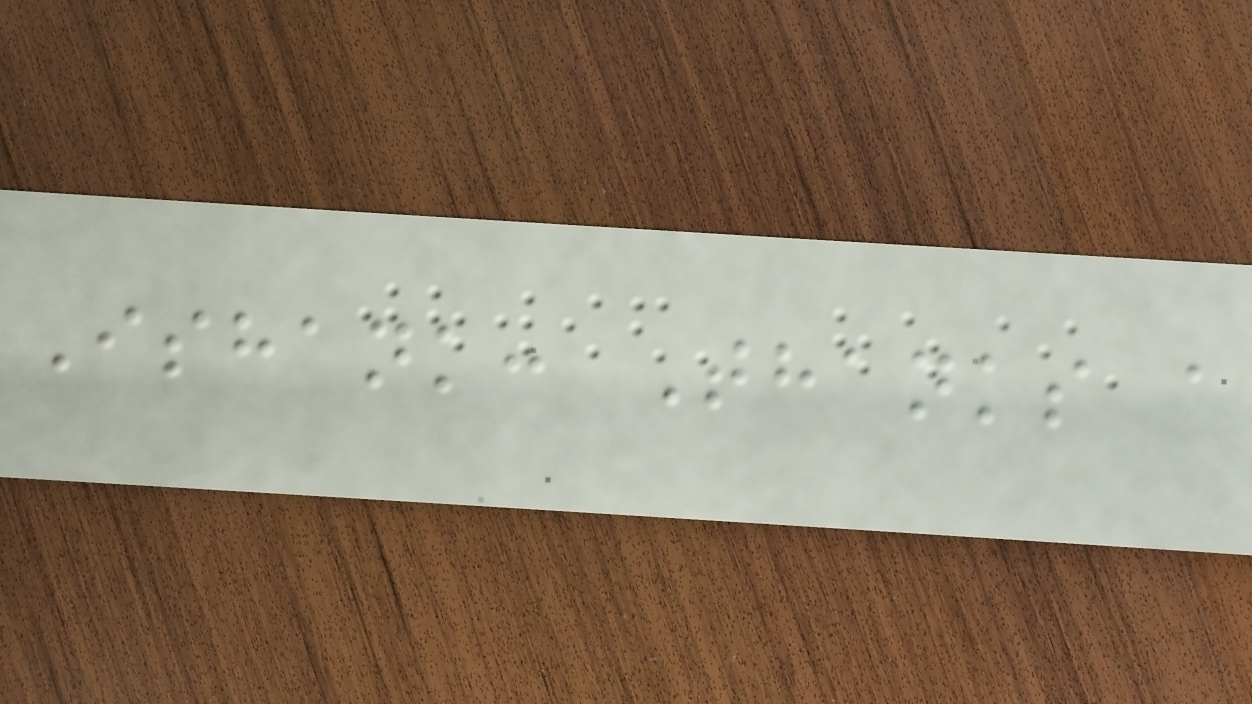Ishank: Thanks a
